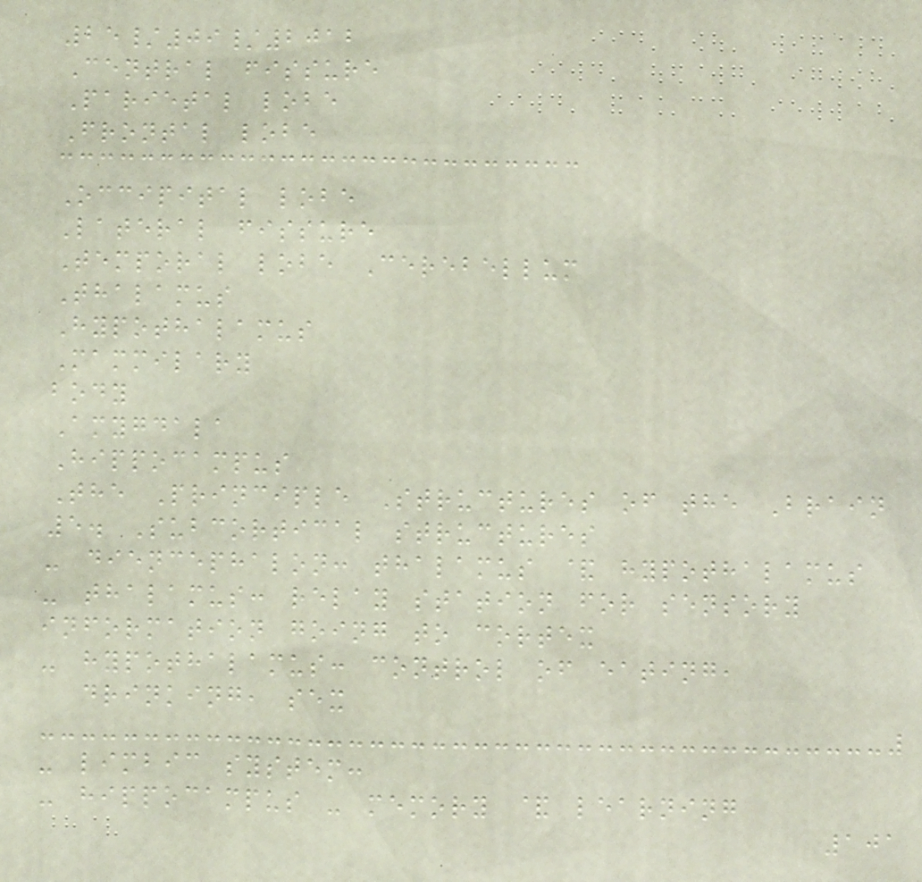25/09/2012
Central fissure
Parietal lobe
Frontal lobe
Occipital lobe
Lateral fissure
Temporal lobe Cerebellum
Thalamus
Hypothalamus
Mammilary
body
Amygdala
Hippocampus
The Principle Structures of the Brain
5. Subcortical structures
- diencephalon: thalamus & hypothalamus
- thalamus: relay station for sensory
information going to cortex
- hypothalamus: control of eating,
drinking, sex
- limbic system:
- hippocampus - memory & learning
101
